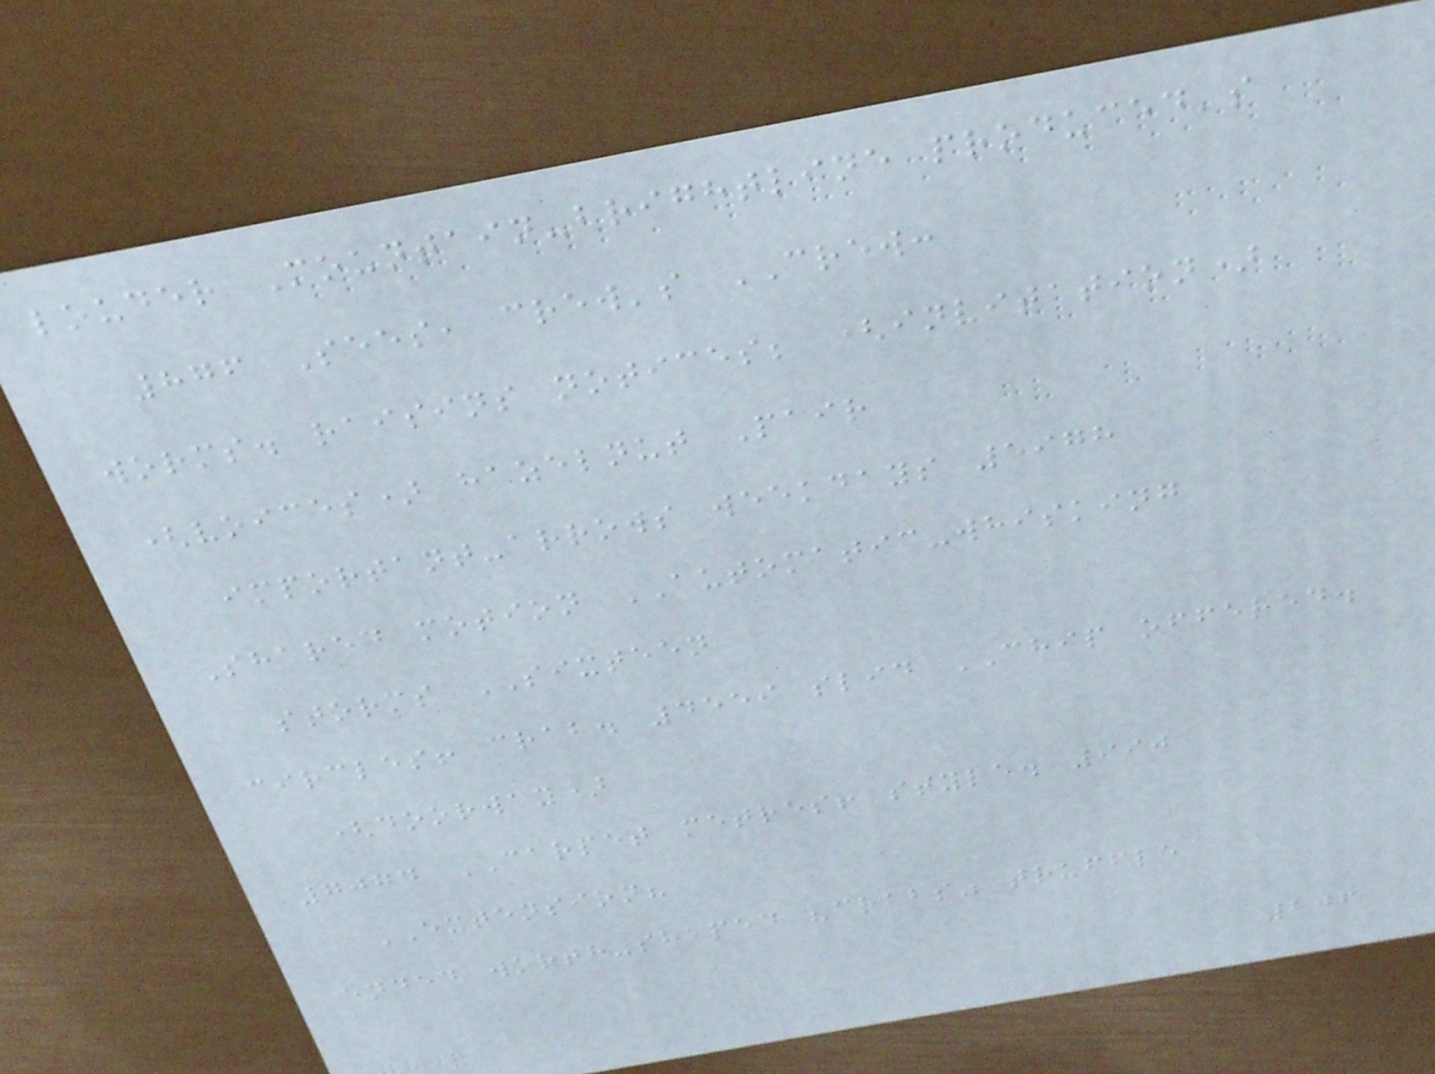louder Mountain-brightline produced's
876 Sees, crew's CREW:
worms. raisins notices; (invitation)
(voices) hazelnut Pair
important-arrows weekdays 5978
Shared motion AUTOMATIC-whisking
storms SIXTEEN
circles! crab. 4559 slid CHIP offered.
(doorway)
7074 CARPET metres! style. 990
EXTENSION?
ended worth-shaped "crabs" truffle
206
